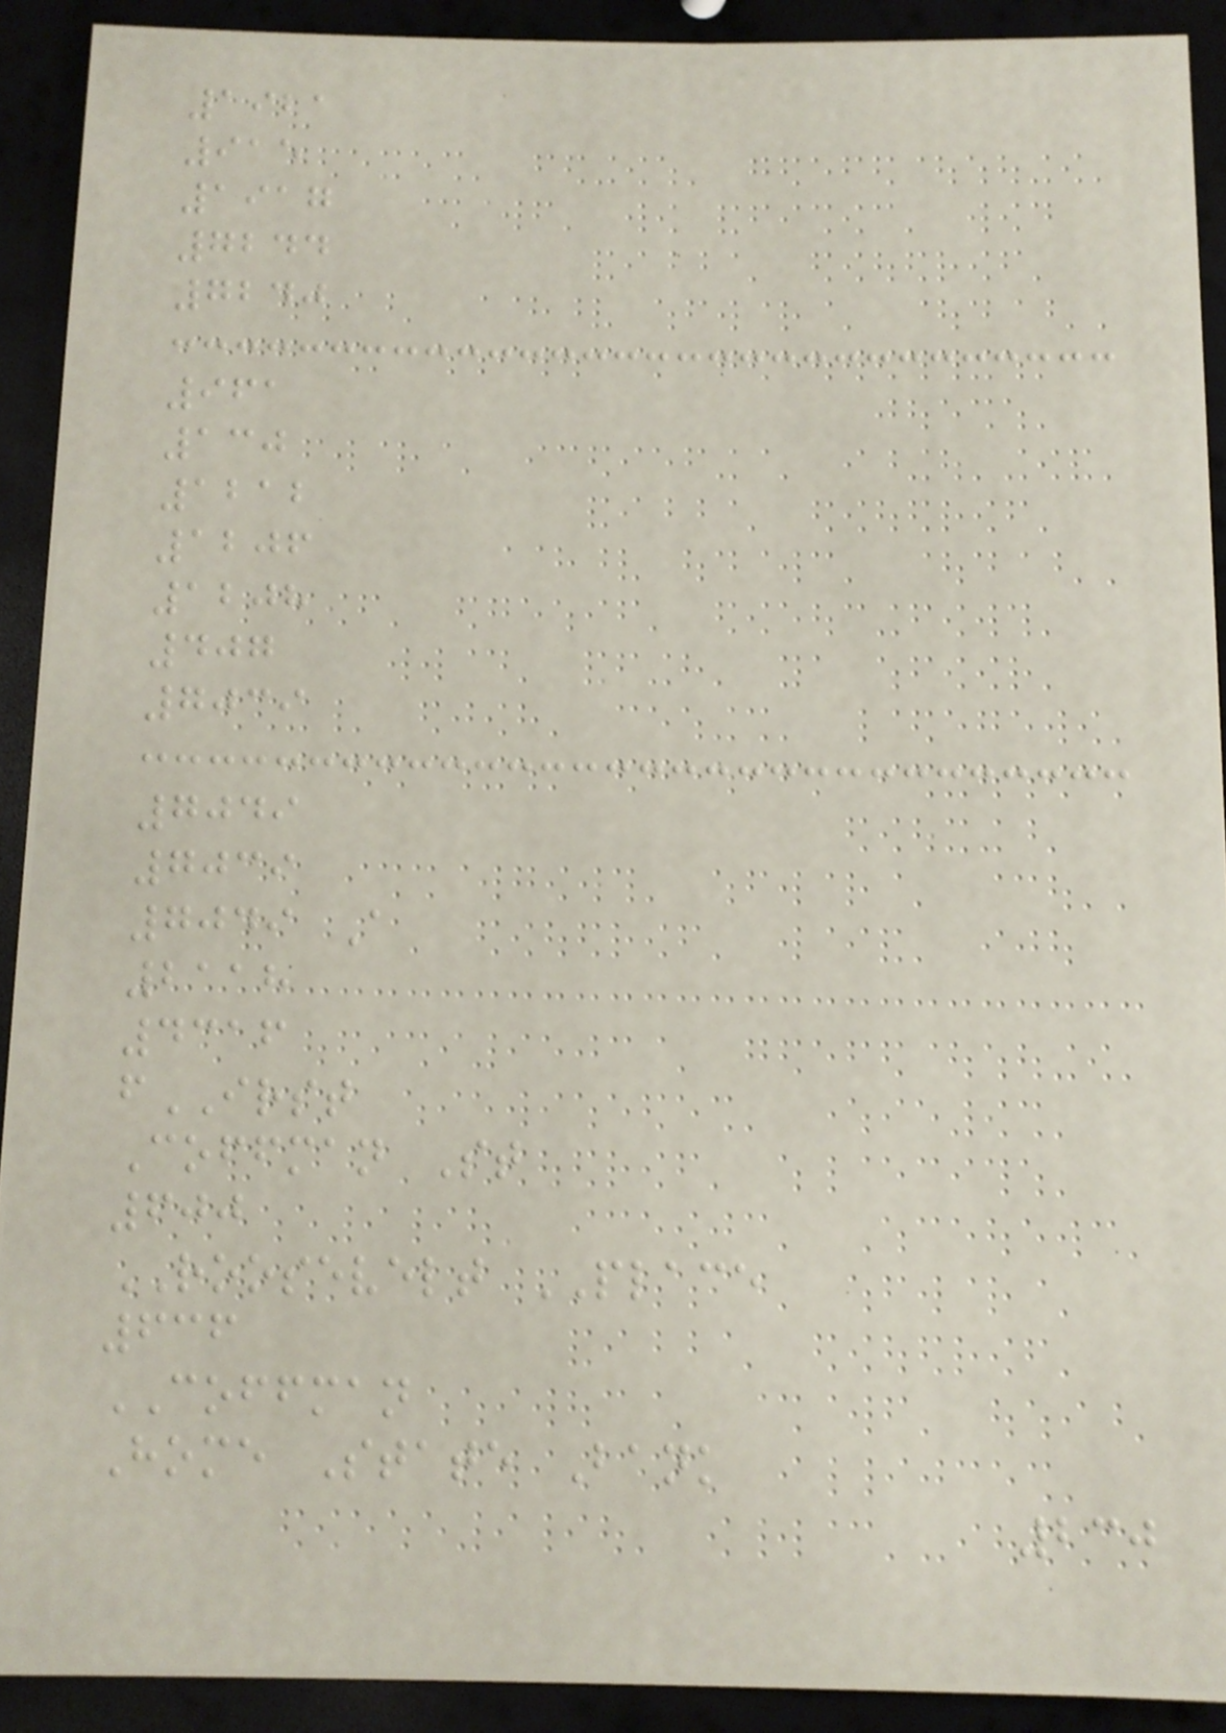1921
915
1917
7244
7240
961
130
1212
1206
1208
407
7039
7049
7039
7049 A
2118
4316
fIRST
Coffman St
600
ROOSEVELT PLACE
636
COFFMAN
Home State Bank
230
